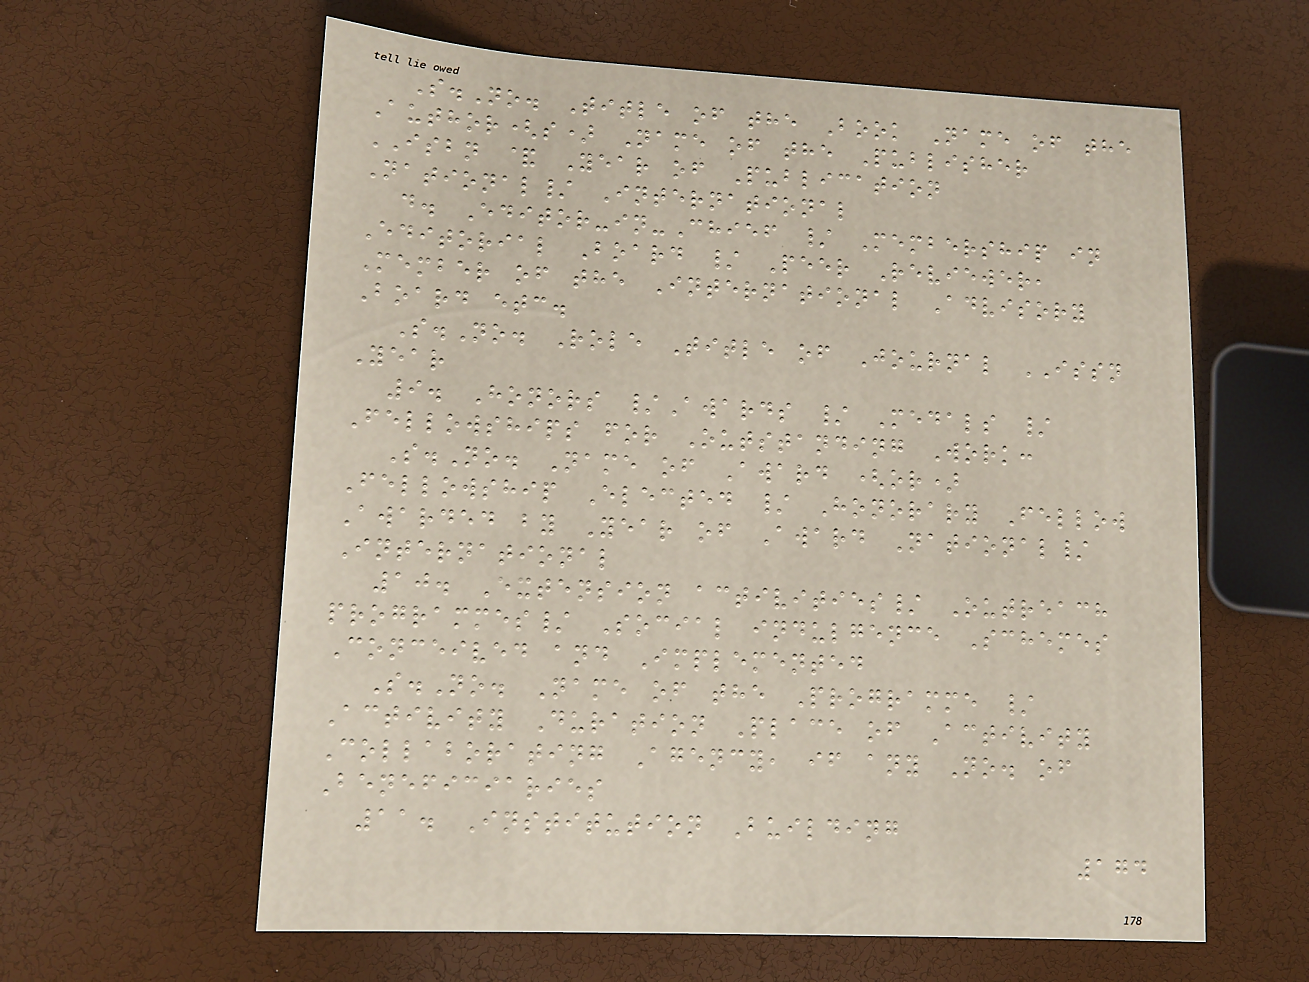S.No. Title of the Book Name of the
Author(s) Name of the Publisher
ISBN & Year of Publication
National/ International
d. Editor-in-Chief / Membership in
Editorial Board / Peer Reviewer,
Member of the International Advisory
Board etc.
S.No. Role Title of Journal ISSN
Year
9. Honors /Awards / Medals /
Fellowships for Outstanding Work:
S.No. Name of Award (or)
Fellowship Elected / Honorary Fellow
Awarded by Year of Award National/
International
10. Extension activities/ Outreach
programmes/ Social indulgence Schemes
Conceived and Implemented
S.No. Name of the Programme /
Activity Duration Place of Activity
Collaborating Agency, if any No. of
Beneficiaries
11. Institution Building
174
